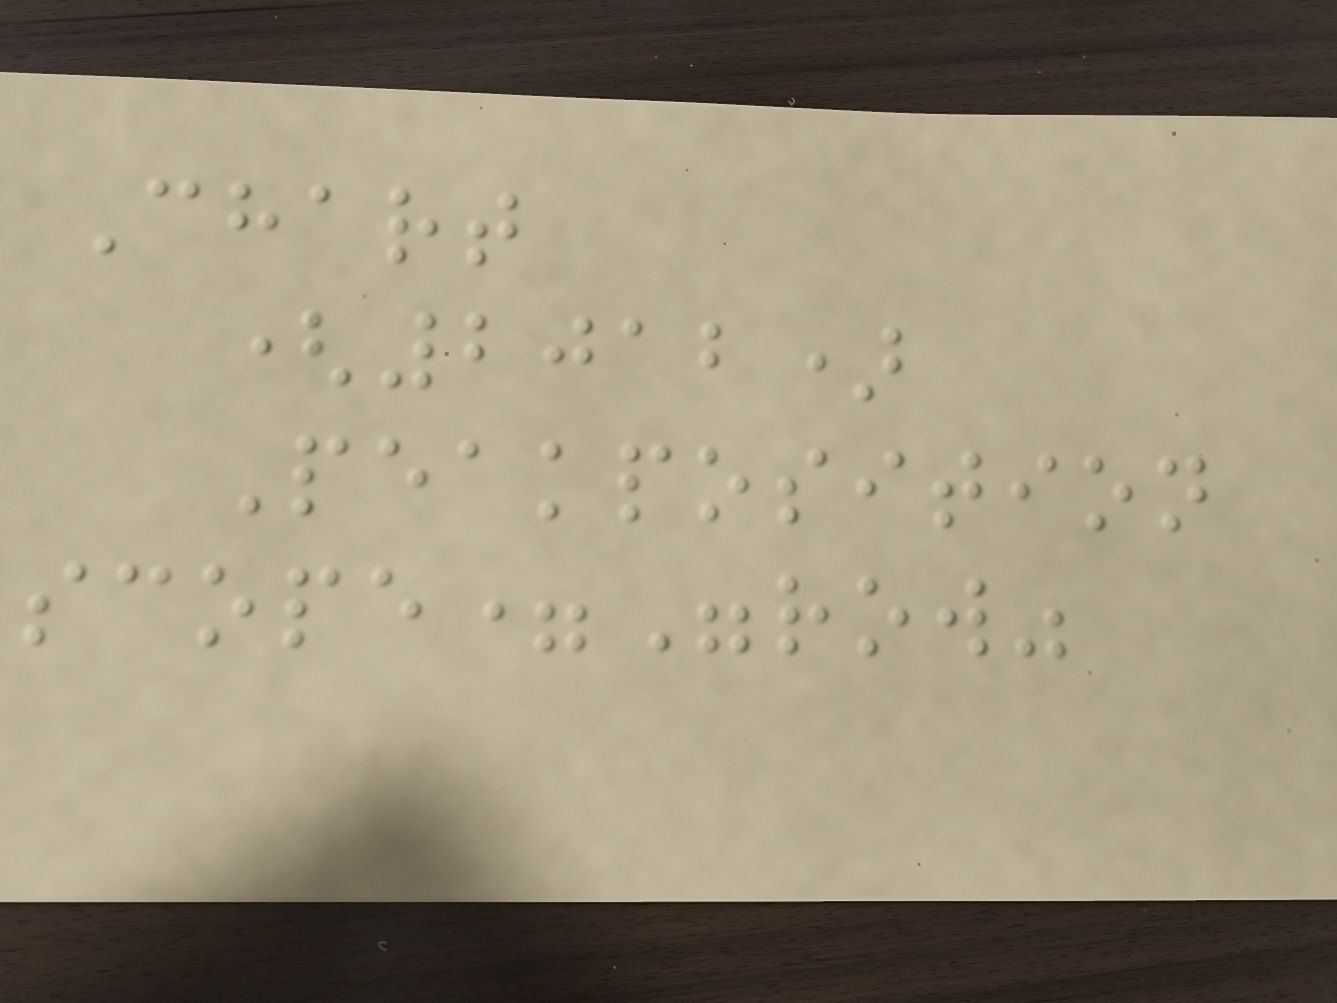Chart
(2012)
Peakposition
scope="row"
